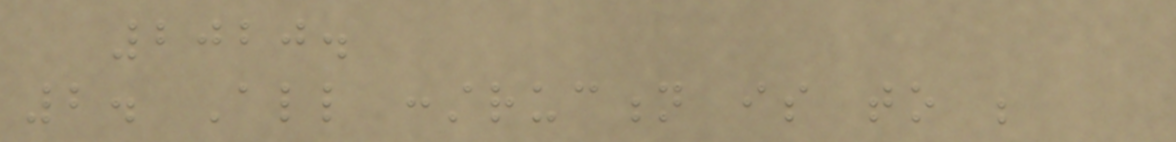2020.
2. All construction is to be
